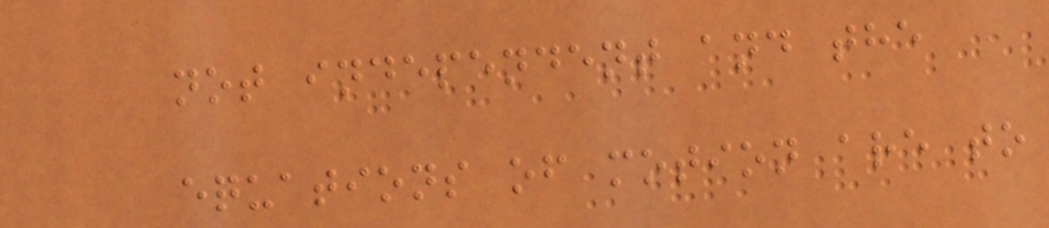not independent and the
equations of motion are to
